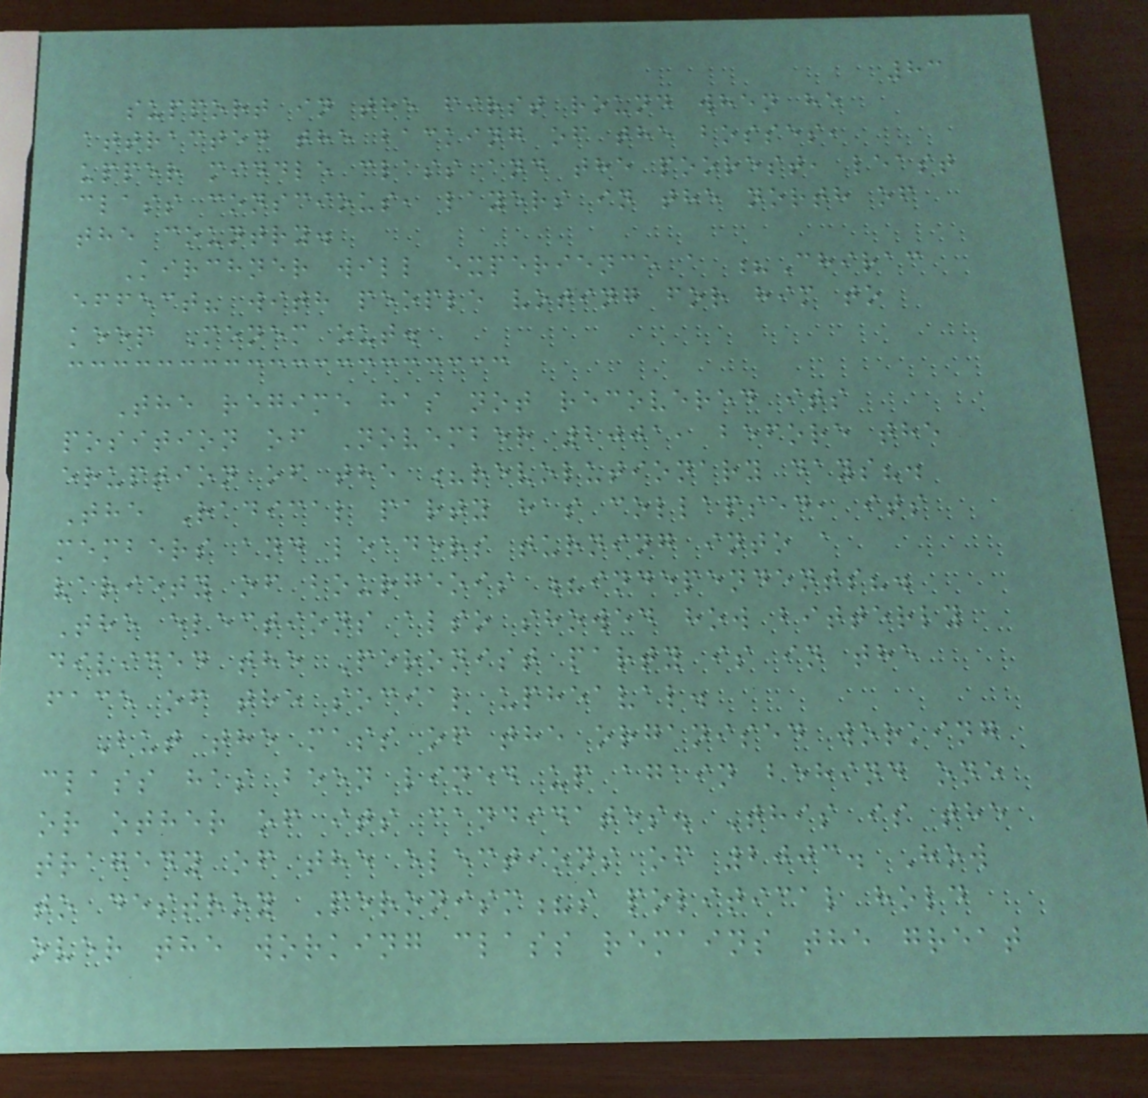83
support in the first round when he
attracted the backing of the bosses,
upper middle class and the poorest, least
class conscious, layers in the north of
the country.
Kirchner will experience a ?Chirac
effect? with people voting for him to
keep Menem out.
The regime has not recovered its
position of November 2001, before the
eruption of the ?revolutionary days?.
The Radical party has collapsed, its
members and leaders turning into a
variety of bourgeois ?independents?.
The elections also showed how bitterly
divided the Peronist party is in the
face of the social upheaval.
But the mass of the organised working
class has been lined up again behind one
or other of its candidates. This is the
tragedy of the elections of 2003. How
to destroy Peronism?s political hold
over the working class remains the great
